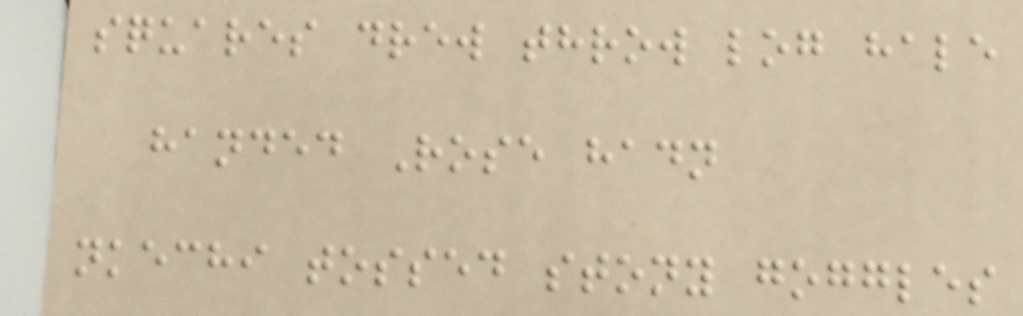squares drew throw log hale
handed Rose hadn
nkechi tossed stony goggles
